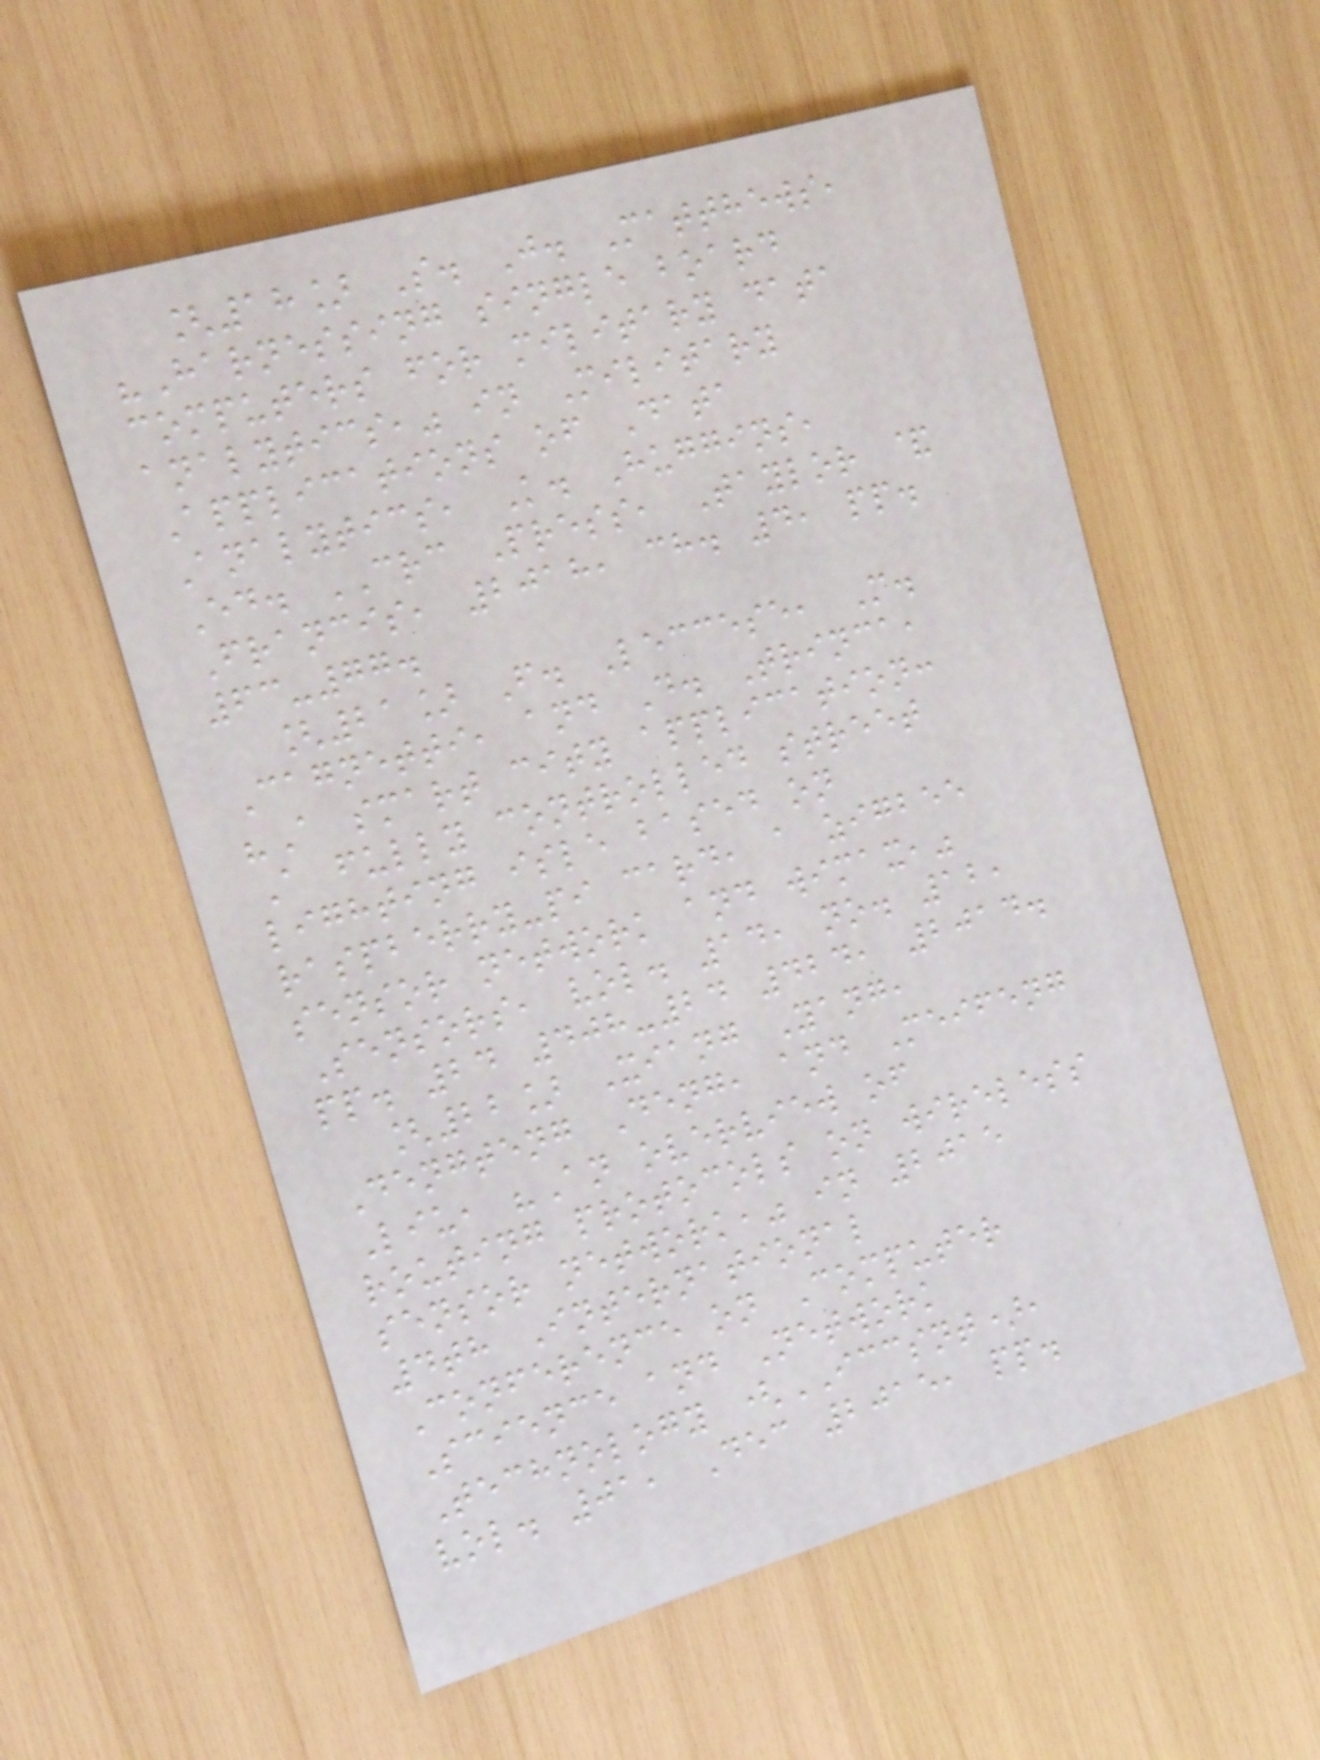[18] S. J. Matthews,
"Harnessing single board
computers for military data
analytics," in Military
Applications of Data
Analytics, K. Huggins,
Ed. CRC Press, Taylor &
Francis, 2018, ch. 4, pp.
63-77.
[21] F. Leccese, M.
Cagnetti, and D. Trinca,
"A smart city application:
A fully controlled street
lighting isle based on
raspberry-pi card, a zigbee
sensor network and wimax,"
Sensors, vol. 14, no. 12,
pp. 24 408-24 424, 2014.
[22] Xiang Yang,
Dengteng Deng, and Meifeng
Liu, "An overview of
routing protocols on wireless
sensor network," in 2015
4th International
Conference on Computer
Science and Network
Technology (ICCSNT),
vol. 01, Dec 2015, pp.
